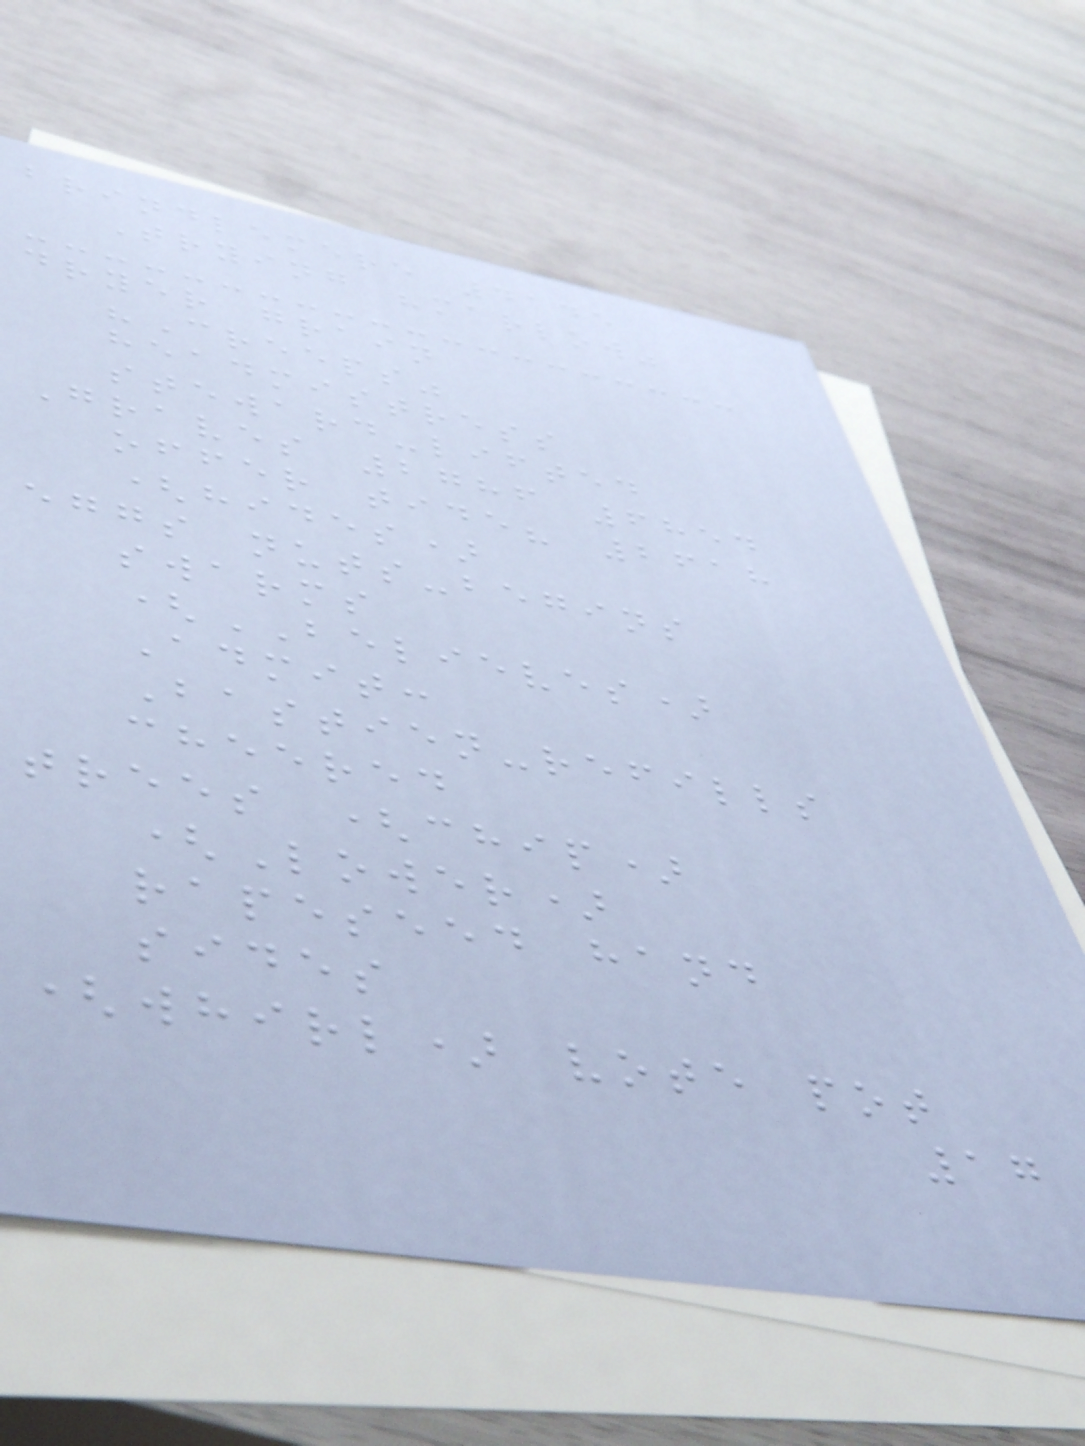brindlemere 4145
Trying "marlow"
dryer grain
"Creeps"
headmistress
steward-lifted
Graves 2786 6854
offer tide? 2618
(hides)
eggs nuts-begins
swarms
(BELIEVES)
Admit:
Bastien-refills
cheered
trees (chip)
(Lower)
rapeseed hand
sides
(whirl) vote pot
17
